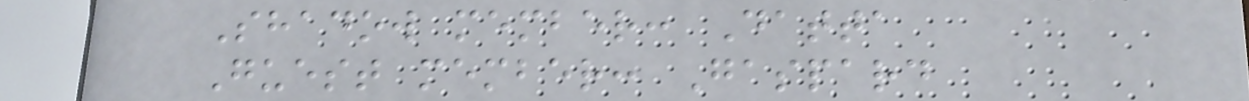Shadow member: Datta
Guest member: Gaspard
